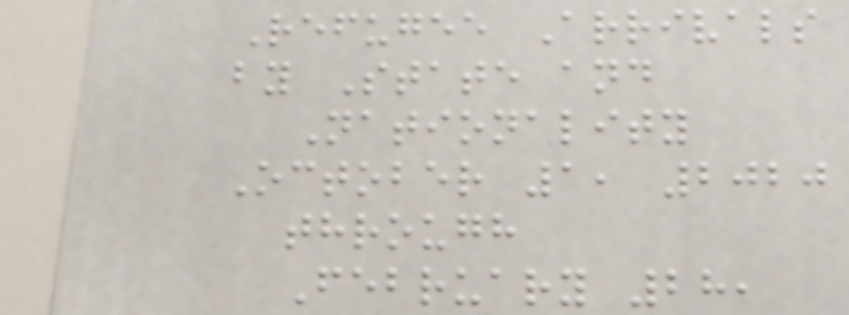Refugee Arrivals
by State and
Nationality
October 1, 2020
through
February 28,
